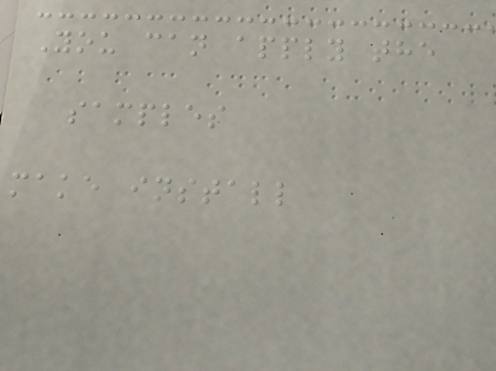You can apply the
samples
make install
